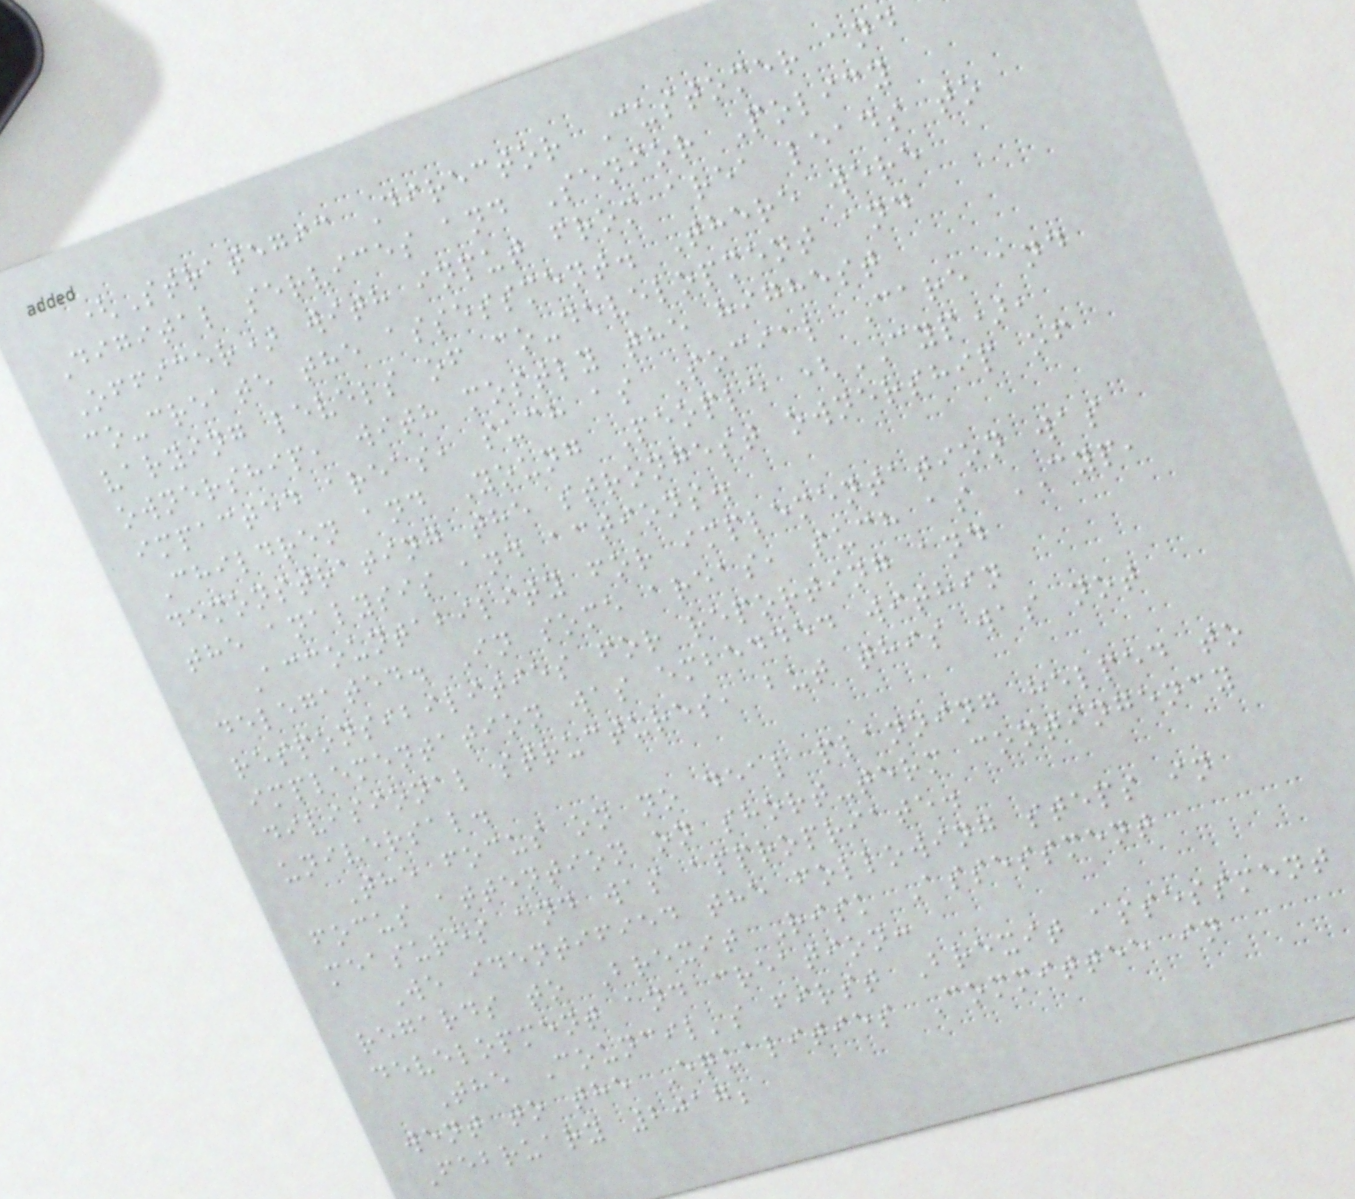(Strategic Director Customer and
Digital services and Senior Policy
Officer) with input from area leads to
co-create the assessment. There were
varying levels of co-development and
ownership, with mostly the highest
impacted areas, such as Social Care and
Children and Young People (CYP),
demonstrating the strongest ownership of
the analysis and actions.
Accountability for implementation was
delegated. In some areas, such as CYP,
responsibilities for reporting and
implementation was embedded within
divisional structures, but this was not
universal.
The focus on no deal planning helped to
focus attention on short-term contingency
measures and was appropriate.
We identified the following steps in
regards to Brexit Risk Assessment
development and creation:
The Council's first Brexit assessment
went to the Equalities Committee in
February 2017;
